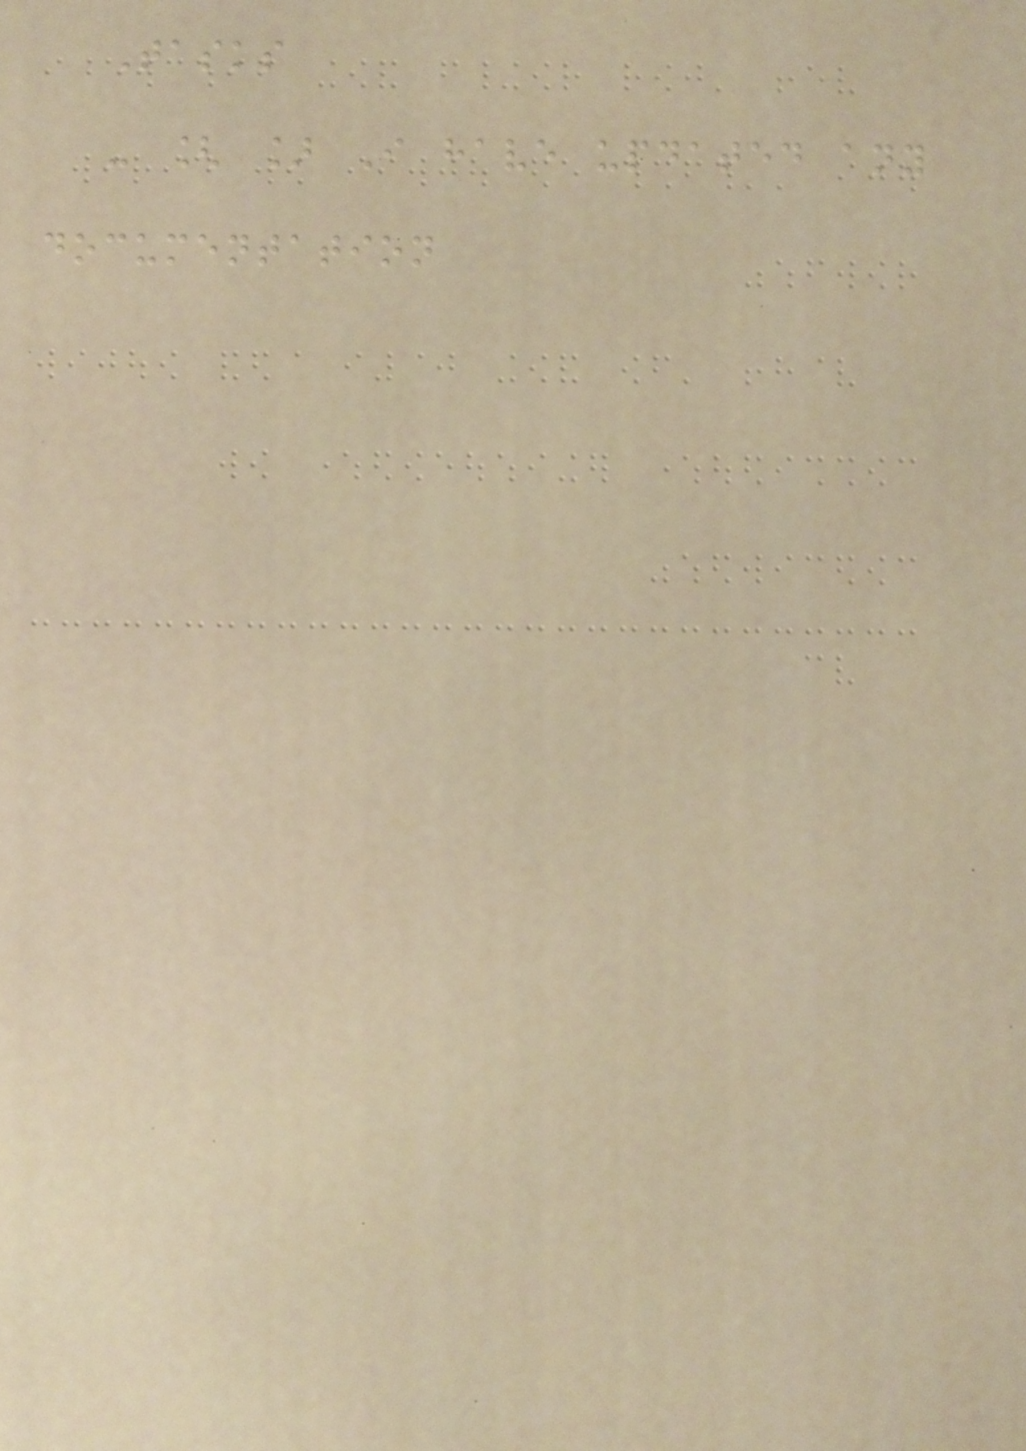Tasks
- [ ] I have updated any
documentation
